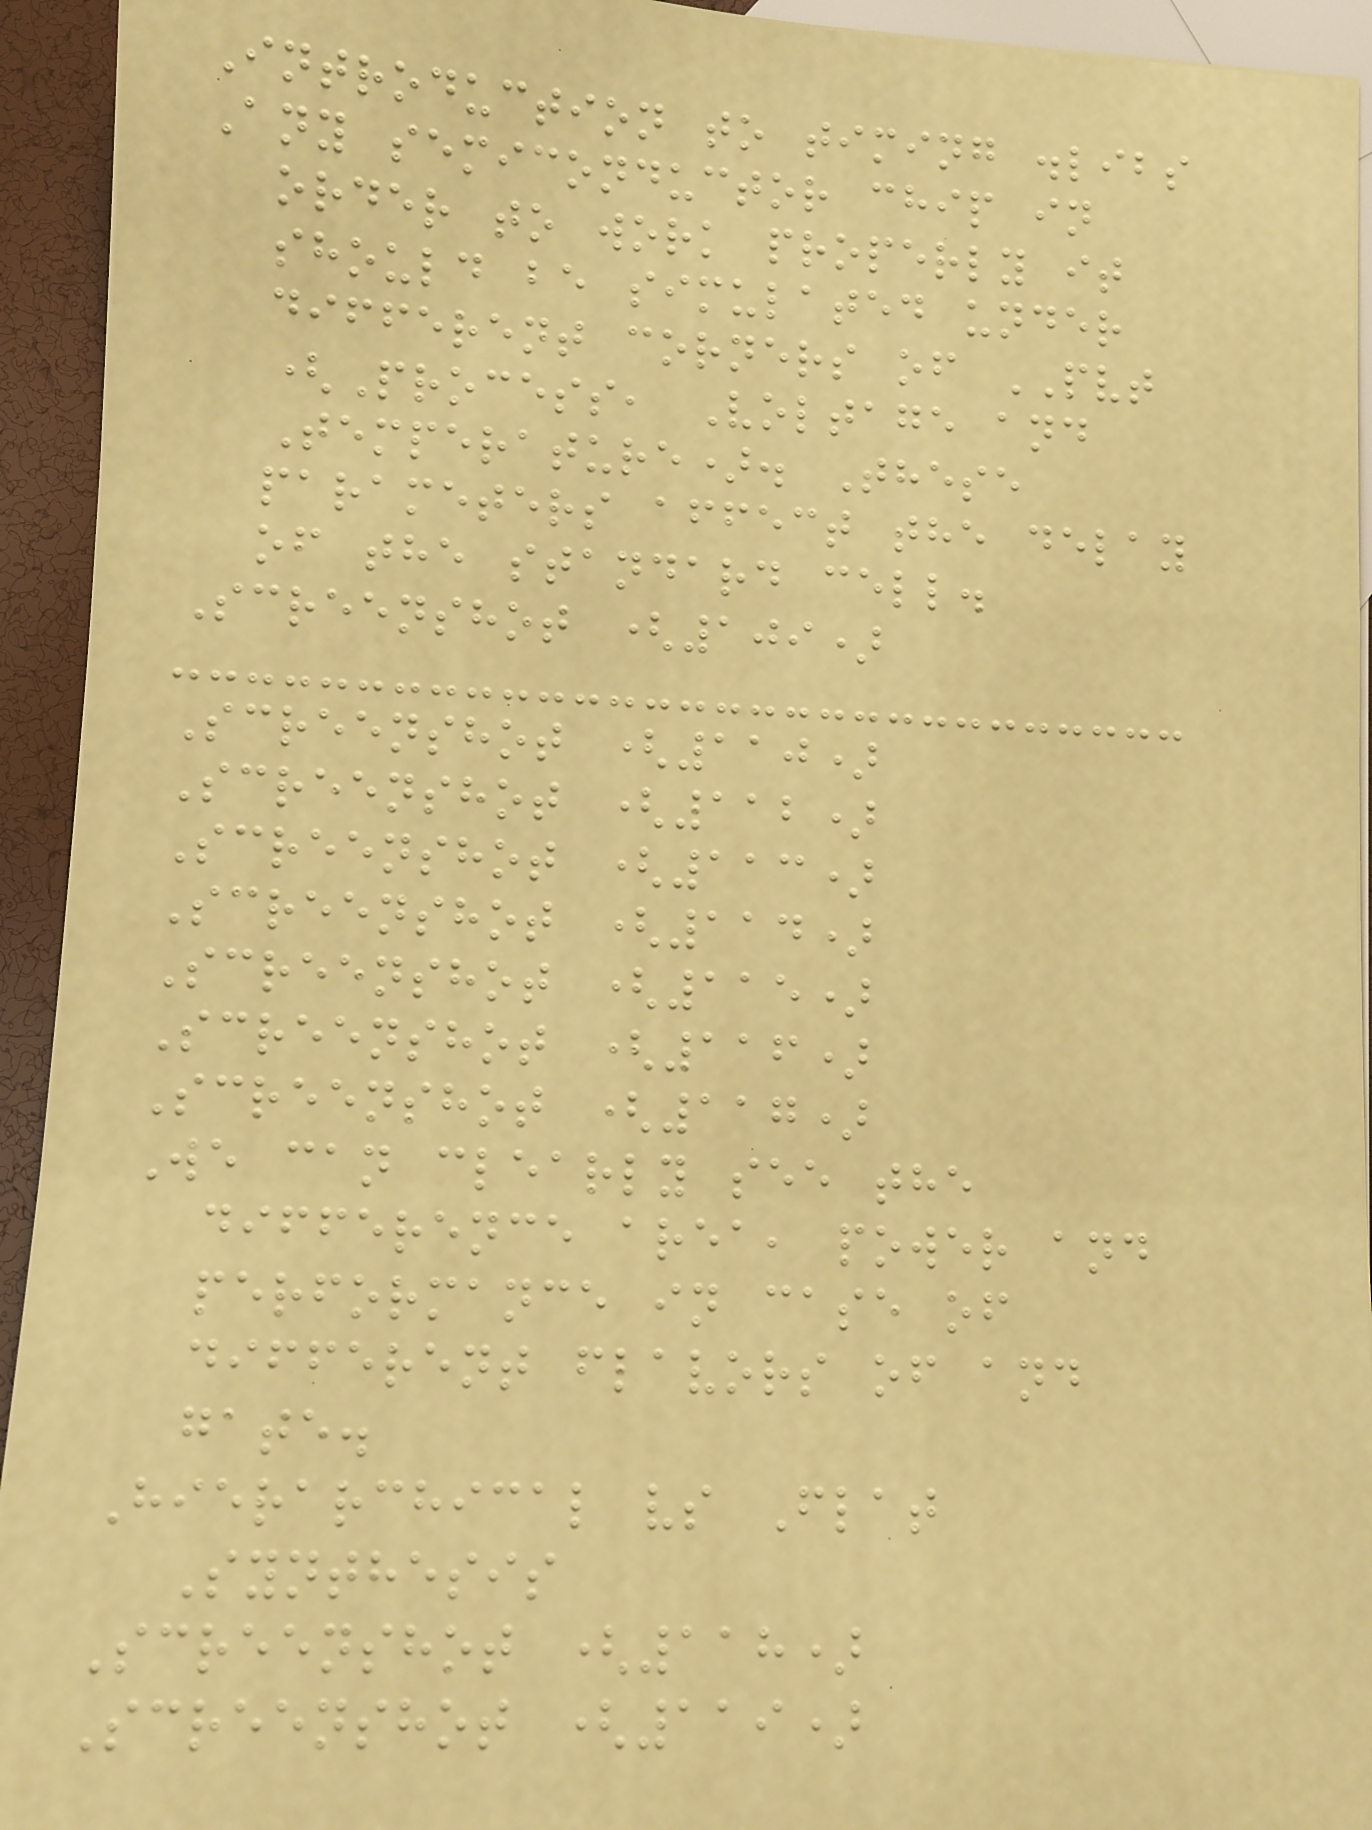Introduction to timing .libs
Any semiconductor chip in
order to work properly it
should be simulated under
different corners of PVT
(Process, Voltage and
Temperature). These
parameters affect the delay
of the standard cell.
Screenshot (109)
Screenshot (110)
Screenshot (112)
Screenshot (113)
Screenshot (114)
Screenshot (115)
Screenshot (116)
Screenshot (117)
We can clearly see the
difference area, power and
performance in case of
different flavors of and
gate.
Hierarchical vs Flat
Synthesis
Screenshot (118)
Screenshot (119)
